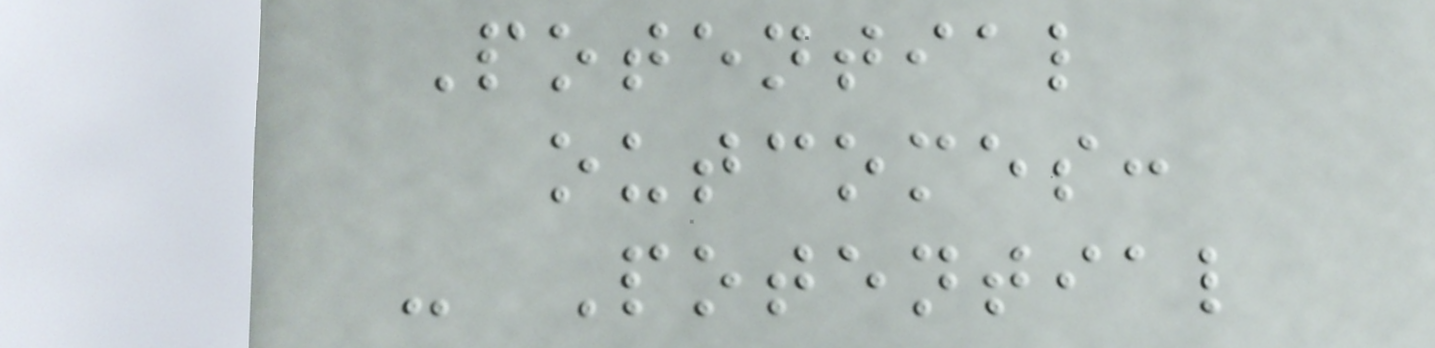Potential
outcomes:
- Potential
